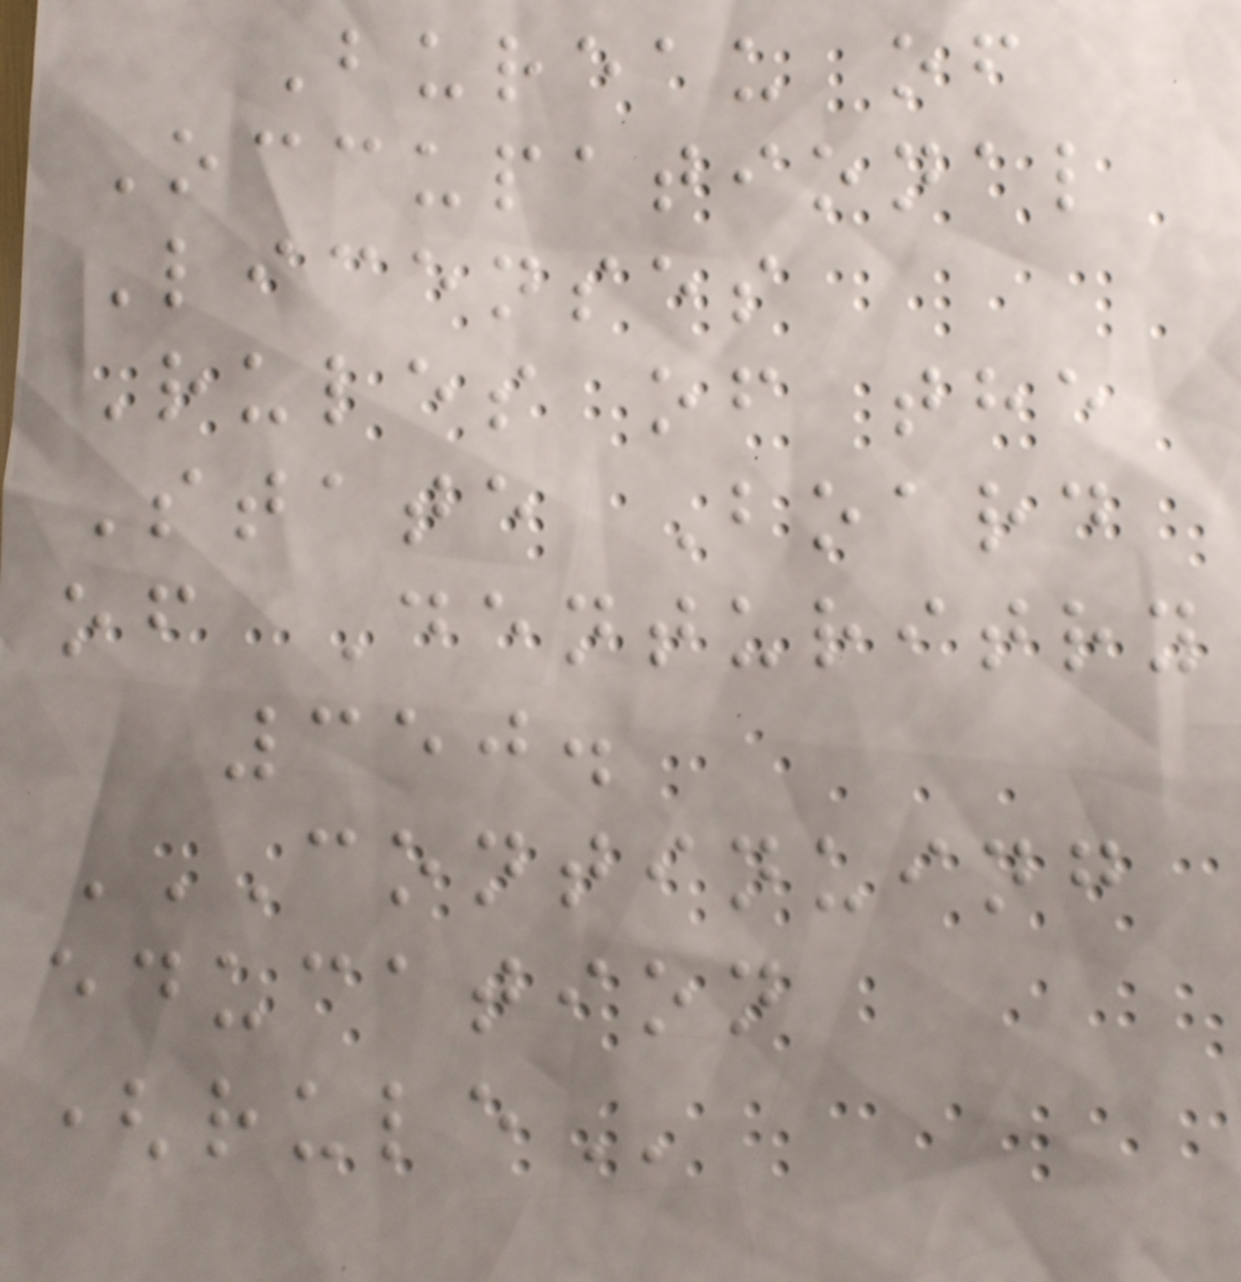Bureau of
Occupational
Licenses
Rules of the
State Board
of Denturitry
350.
CONTINUING
EDUCATION
(RULE
